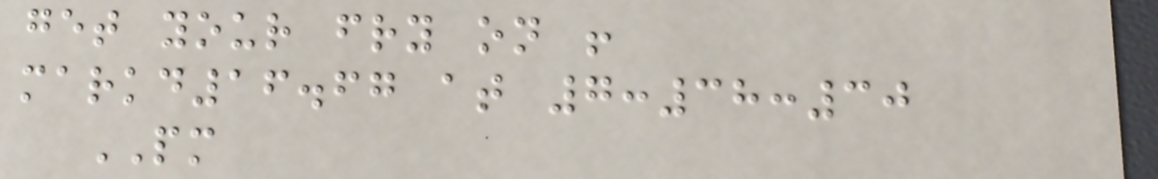get your fry on !
markd16.67 at 7:38:30
PM
